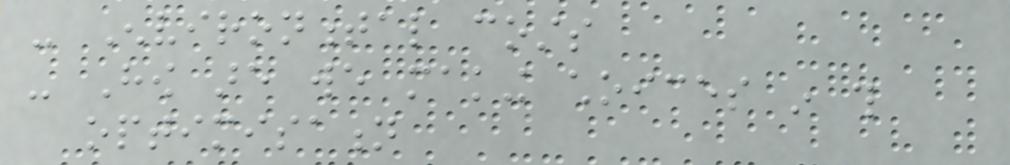- Environmental costs
- How are we making choices in this
optimisation
